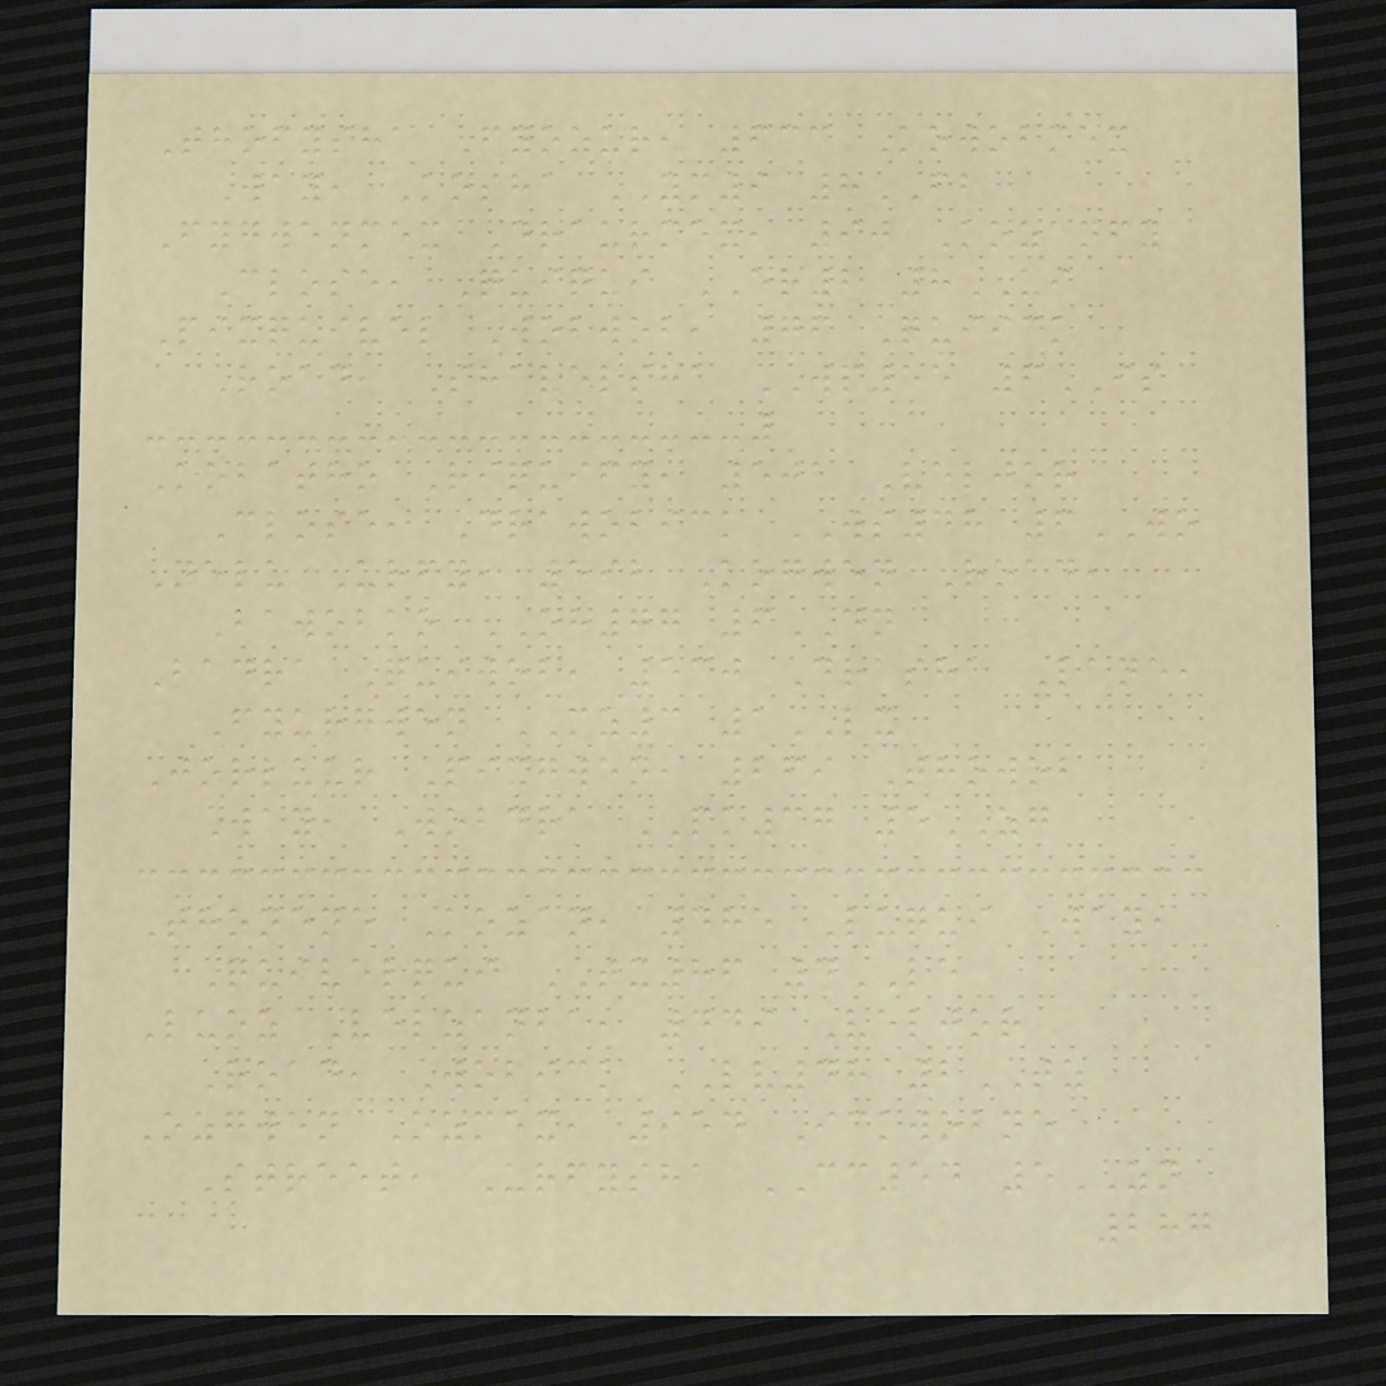Thofysha Fyozur, 633 Kowobmex
Way, Kosha YM9 8FB
Fygwenmex Draurmex, 90 Kozanfy
Close, Quiqui ER2 8UI
Pixquivel Wobwob, 76 Quiick
Road, Shavelsha WP55 6IS
Kobatho Riquify, 501 Veljor
Close, Drawobick WS48 6WO
Nelu Urfy, 592 Kogwen Road,
Bawobko OH77 6DN
Badra Quiwob, 530 Drasha Lane,
Fyurgwen MZ3 1LX
Jorluur Pixgwen, 269 Thowob
Way, Wobdra PK37 5ZG
Thonene Kozan, 485 Luqui Way,
Quivelqui TX86 4LE
Luoz Velzanba, 449 Veljor
Road, Wobick LV48 2TZ
Ozgwen Ozmex, 954 Ickwobne
Street, Urfysha CC54 5ZN
287
